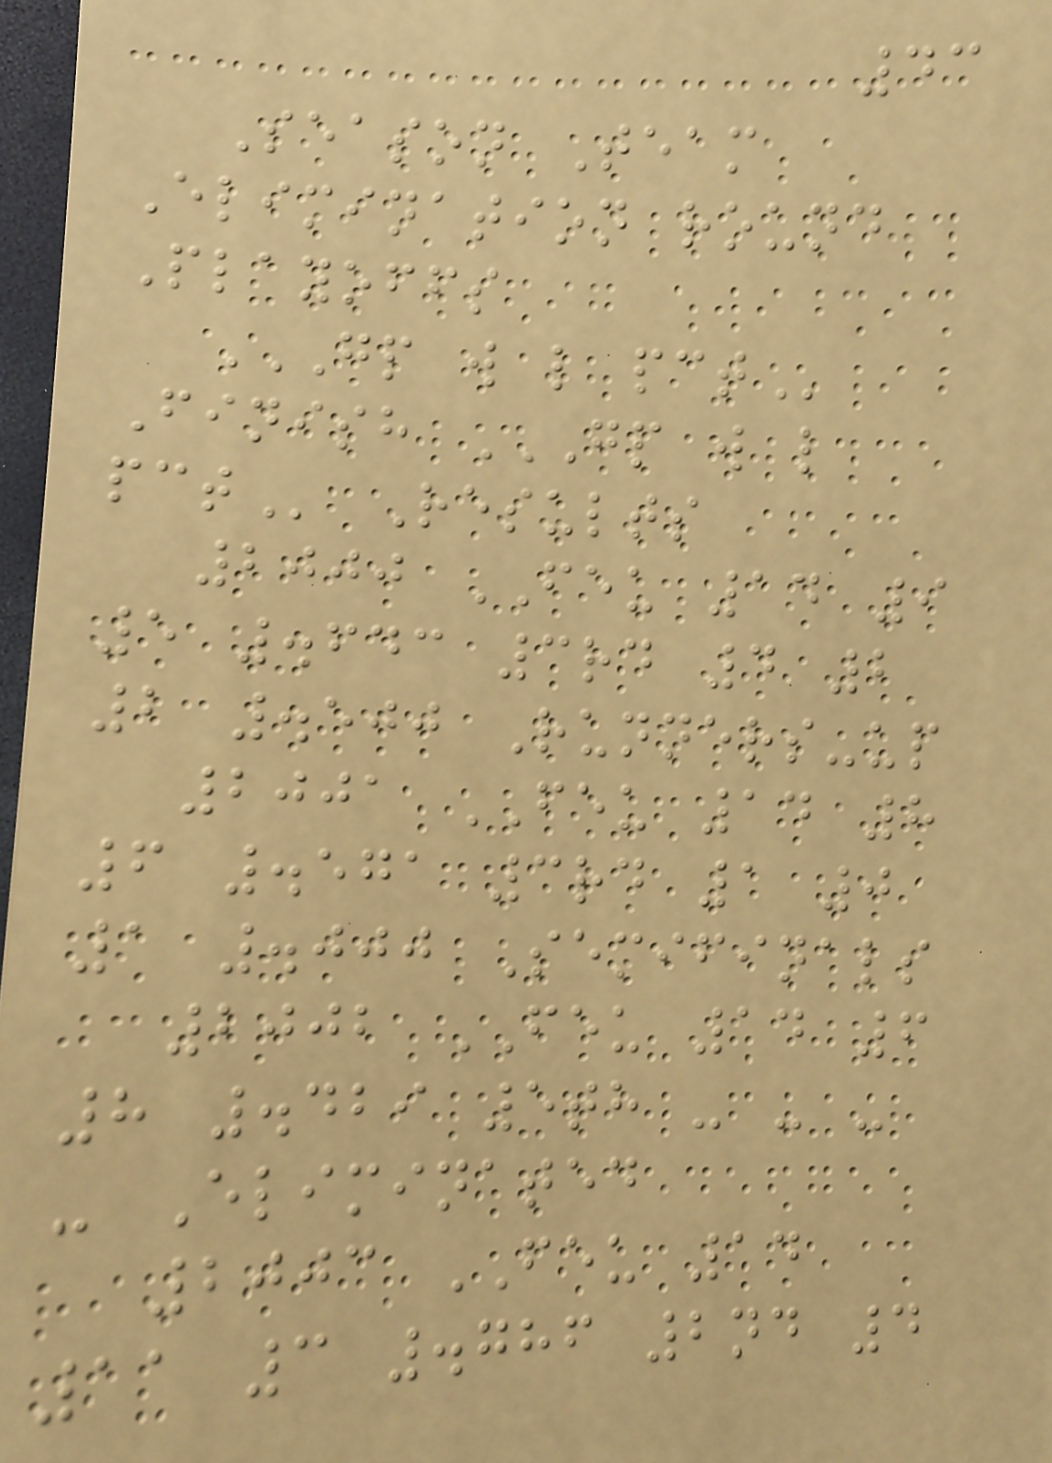43
Season Team
Elimination round
Playoffs
GP W L PCT
Finish GP W L
PCT Results
2000 FEU 14 9
5 .643 3rd 4 2
2 .500 Runners-up
2001 FEU 14 8
6 .571 3rd 1 0
1 .000 Semifinals
2002 FEU 14 6
8 .429 5th - - -
- Eliminated
2003 FEU 14
11 3 .786 2nd 4
